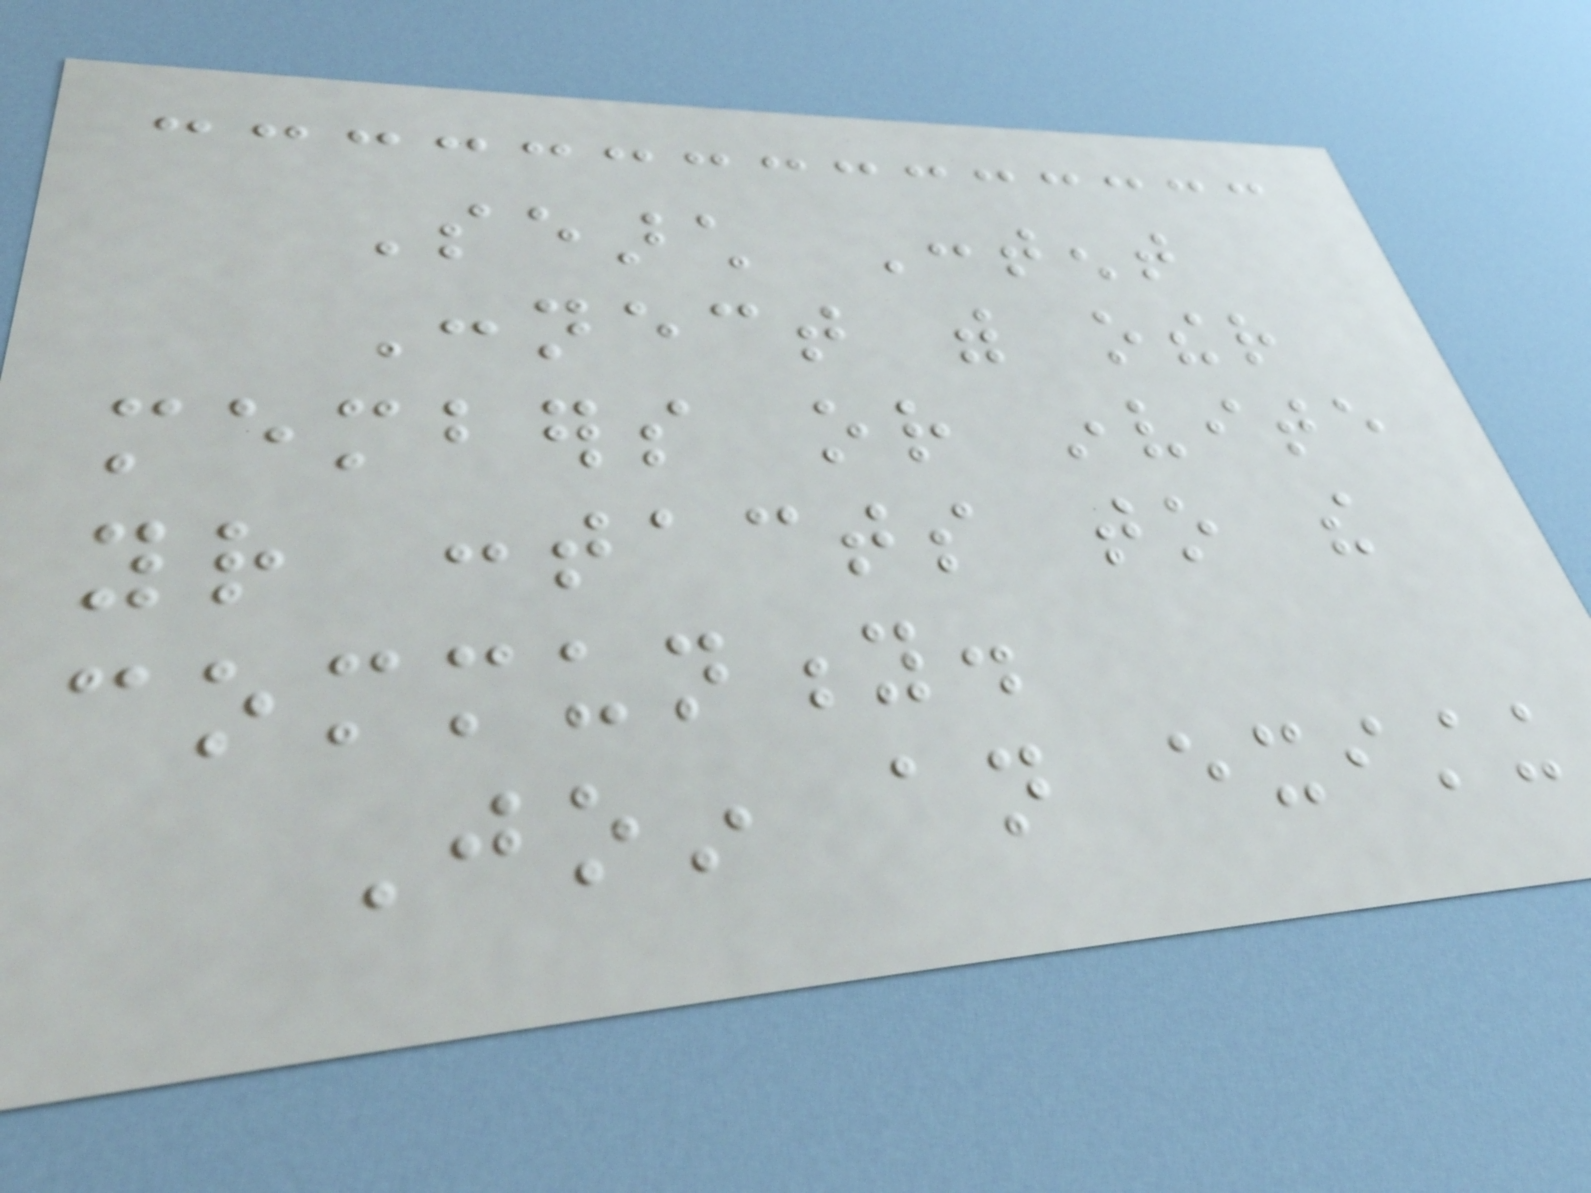Search Content
Connect with other
members or invite
your contacts to the
community.
Join an existing
